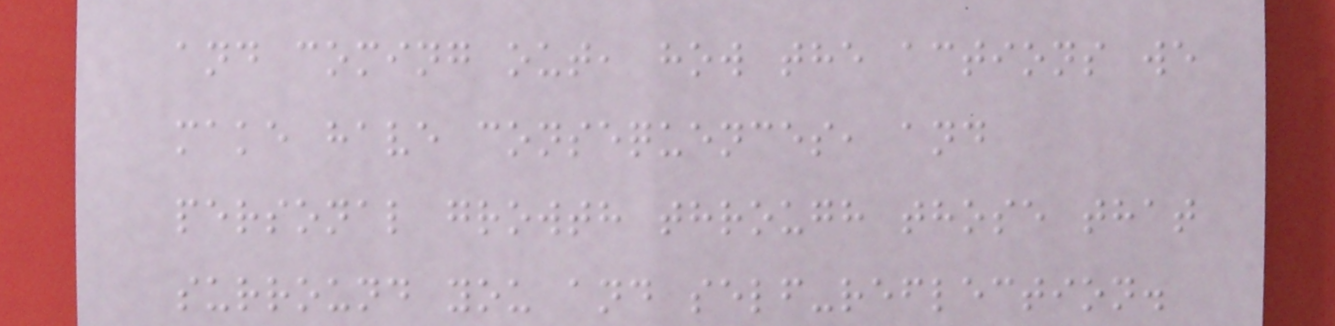and coming out, how the actions we
make have consequences, and
personal growth through those that
surround you and self-reflection.
